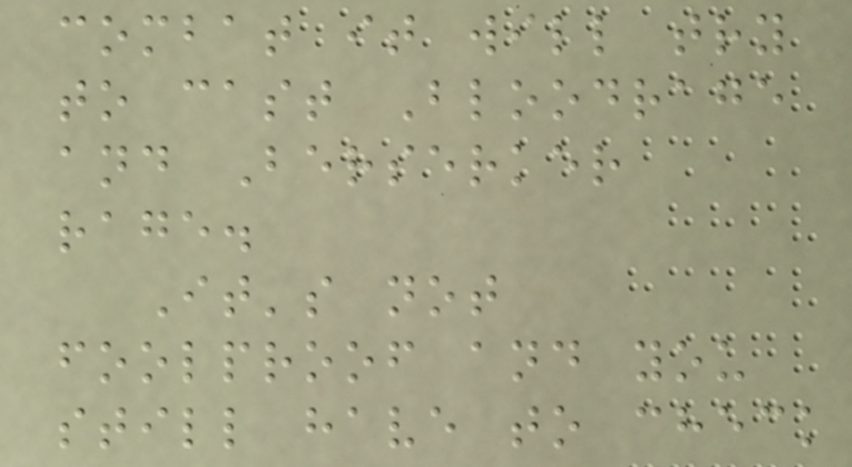combat it will try
to cast Bloodrage
and Berserker
rage.
It's not
foolproof and you
still have to check
